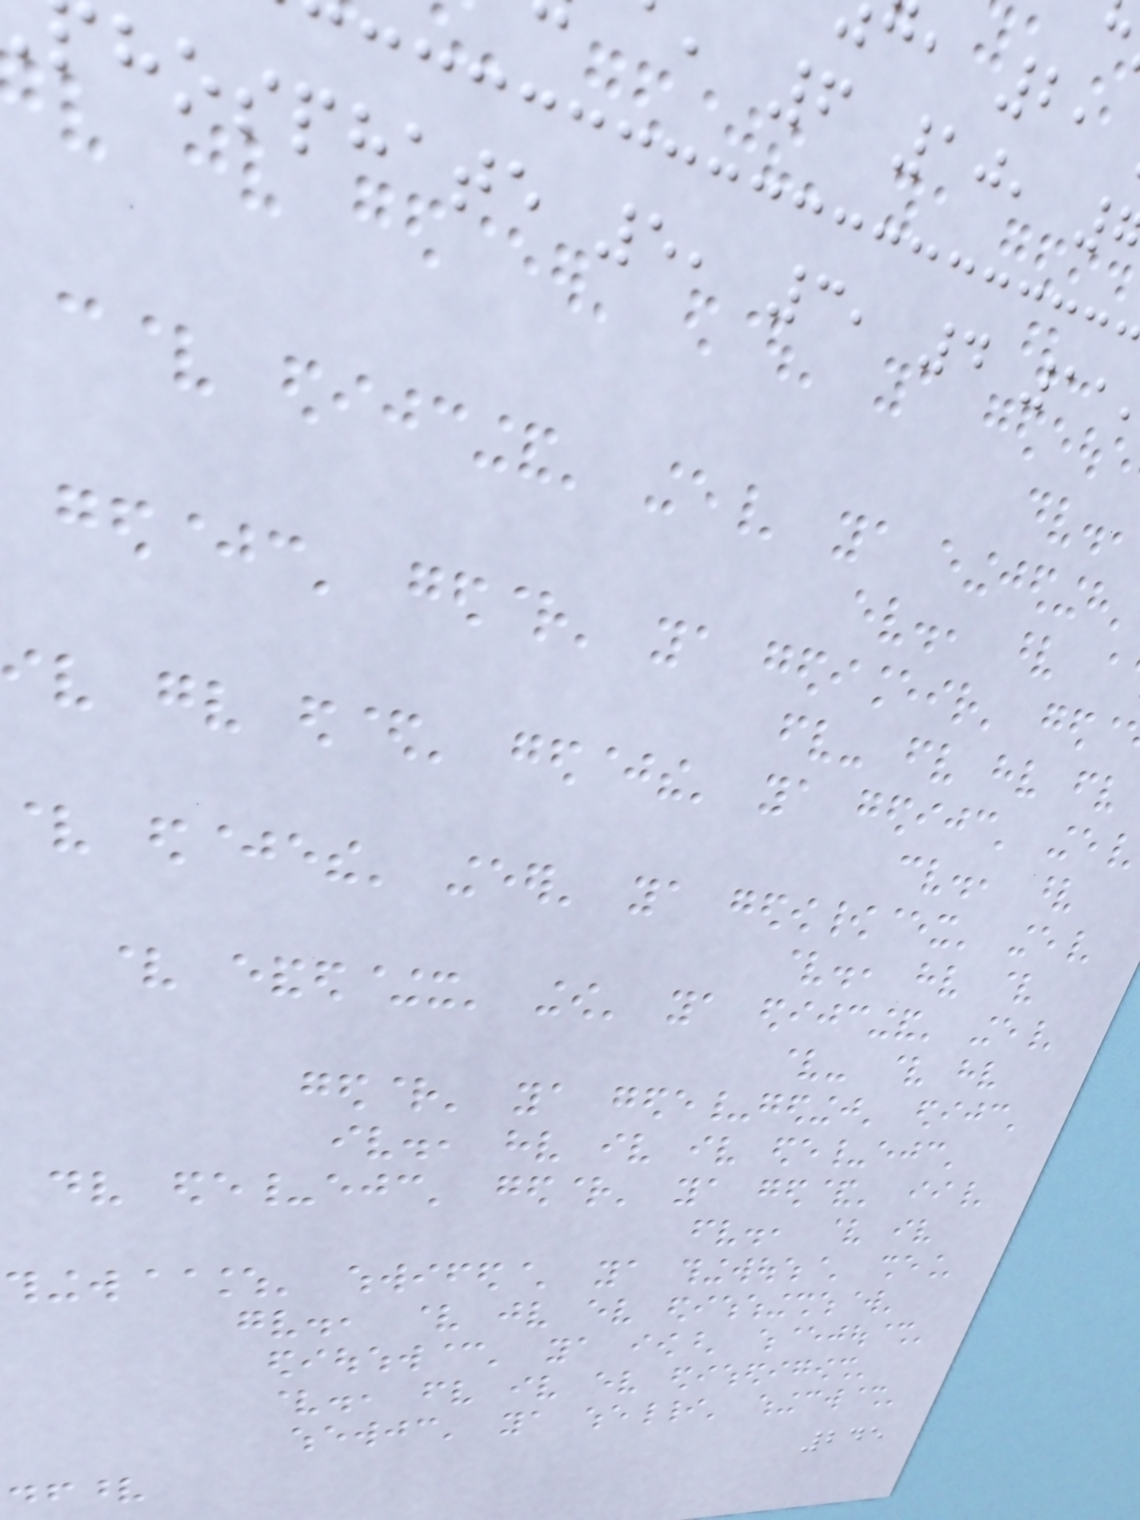, 6 10,
hosphate 5, 3, 4 11
245
